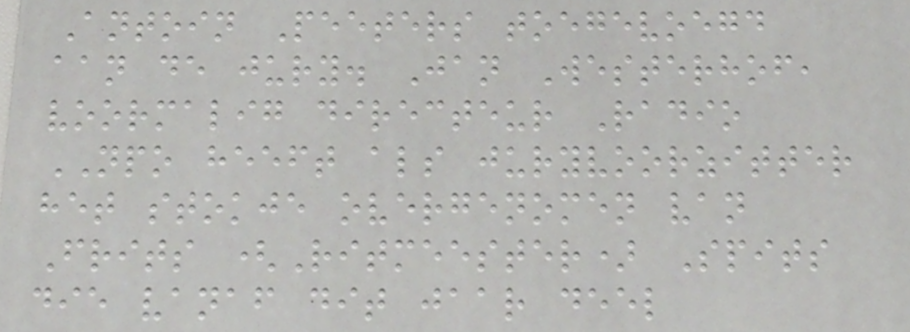Antoin Peeters toegevoegd
aan de jury. Jan Westerhof,
voormalig directeur Radio
NPO heeft als juryvoorzitter
het stokje overgenomen van
Frits (Ritmeester) Spits
die vanaf dit jaar deel
